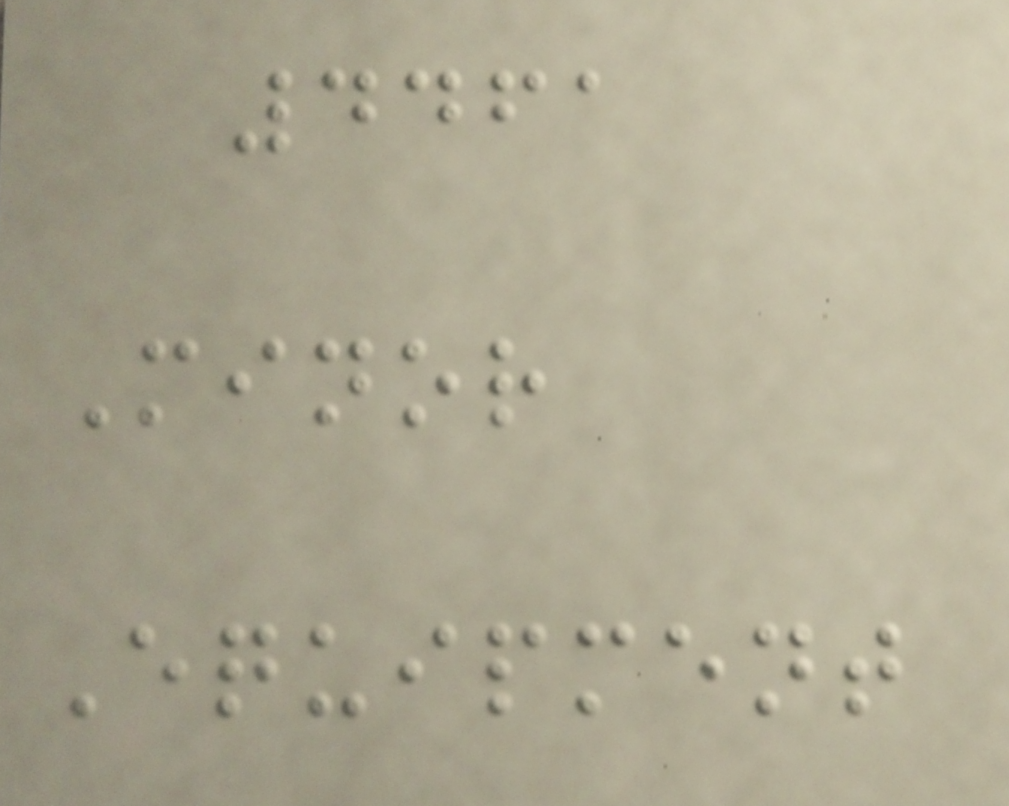4461
Minor
Equipment
